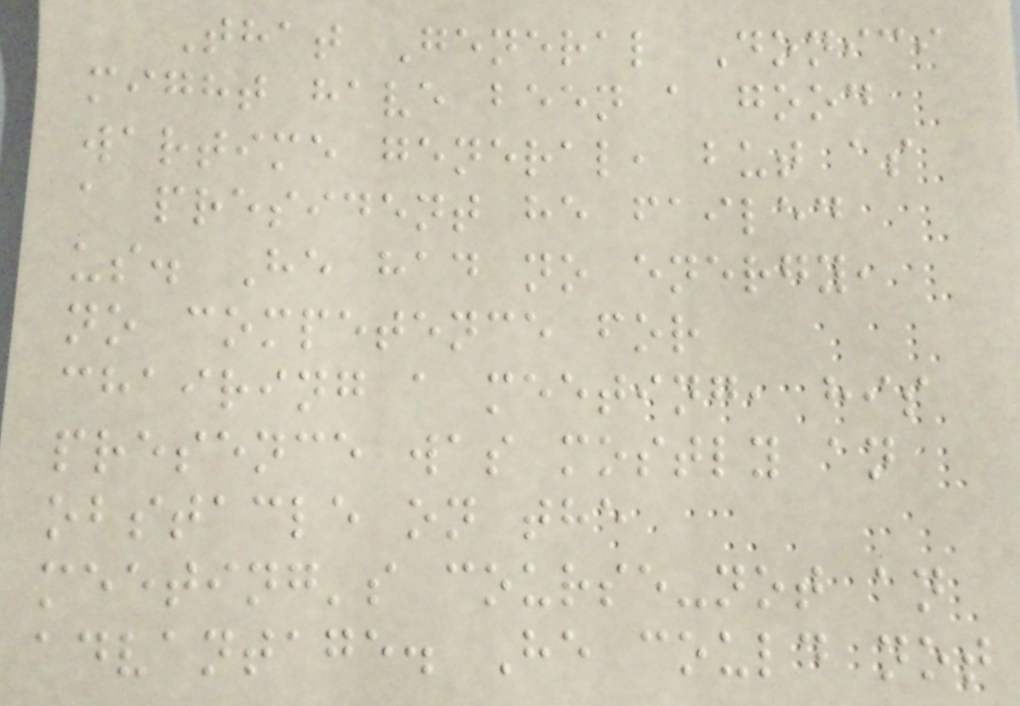That General Donici
might have been a good
wartime general, but as
a president he failed
us. He had no energy,
no competence for
chairing a meeting, his
presence was mostly an
obstacle on the
meeting's course-not an
advantage. He could not
